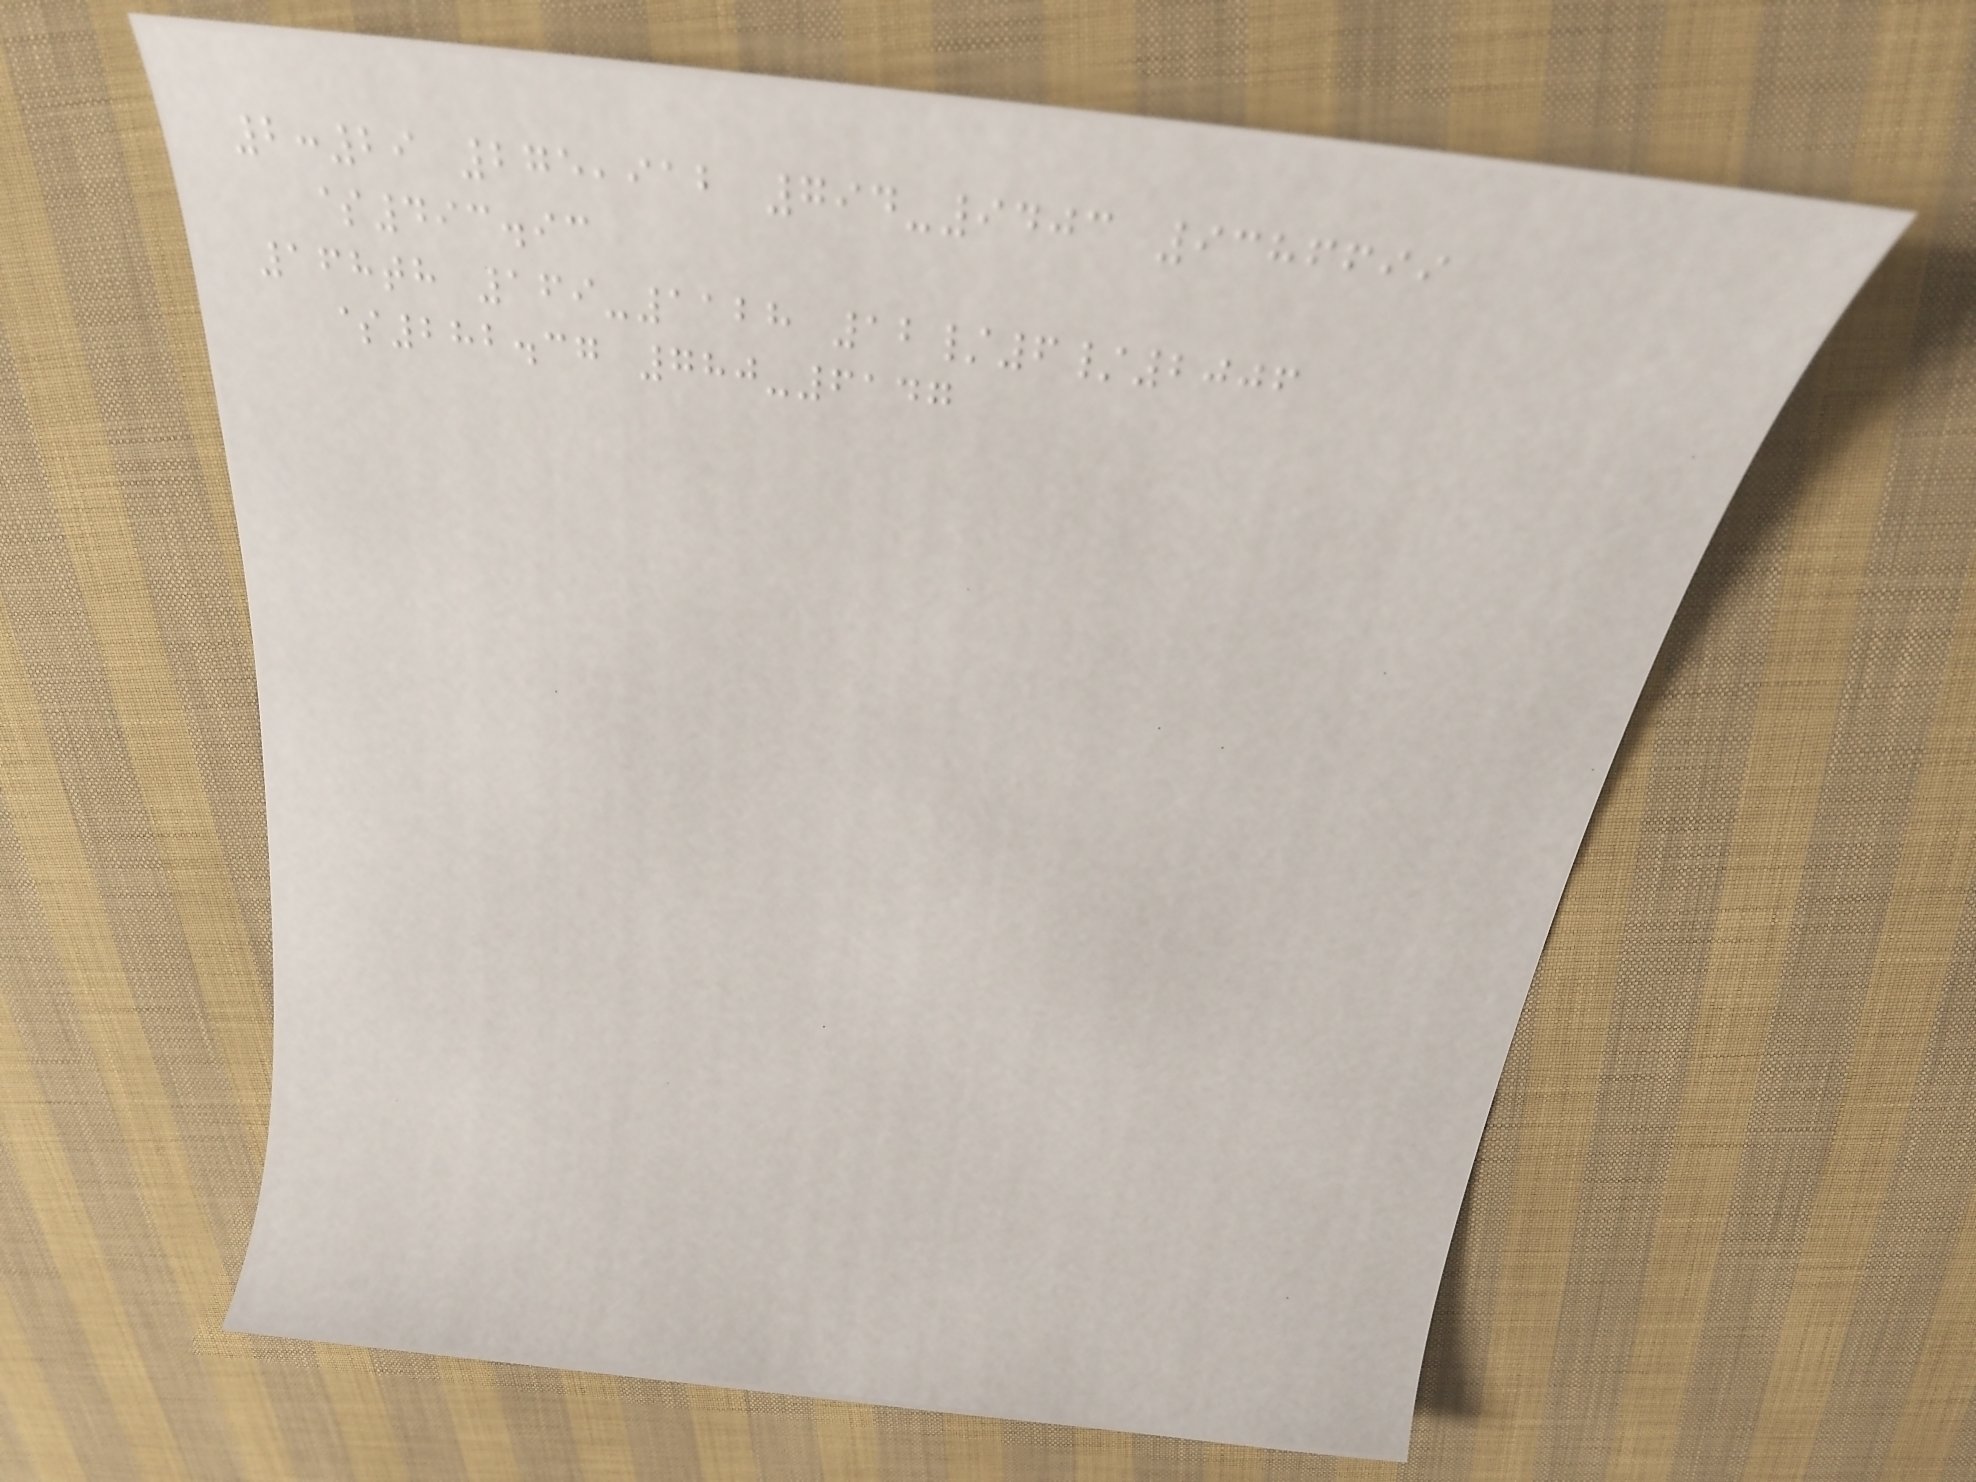2:29 275,912 794-9403 9386699
$493.93
168th 169-1128 12/6/2006
$282.37 780-6147
